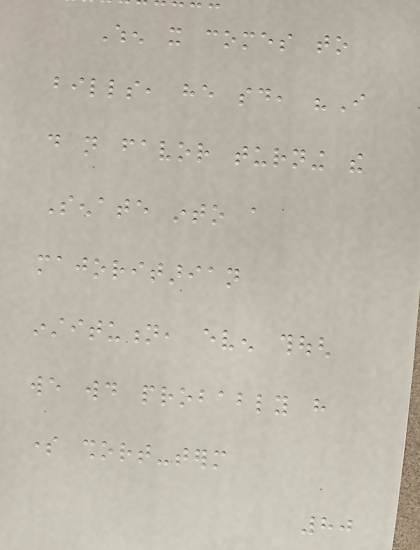When it comes to
bills, he said, "I
do not favor turning the
Senate into a
majoritarian
institution, even though
we would probably have
some short-term
80
